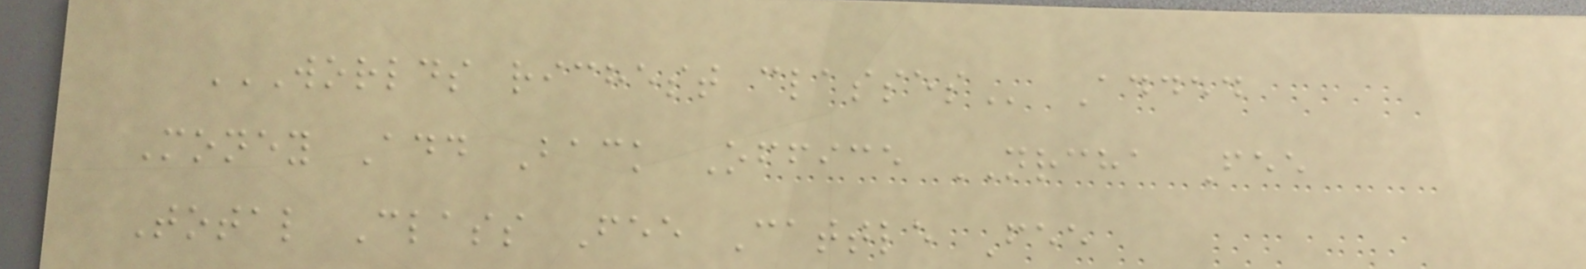WORLDS RICHEST CLASSES Added
Money Add Back Office NRCHA Fee
Total Class Fee Cattle Fee
